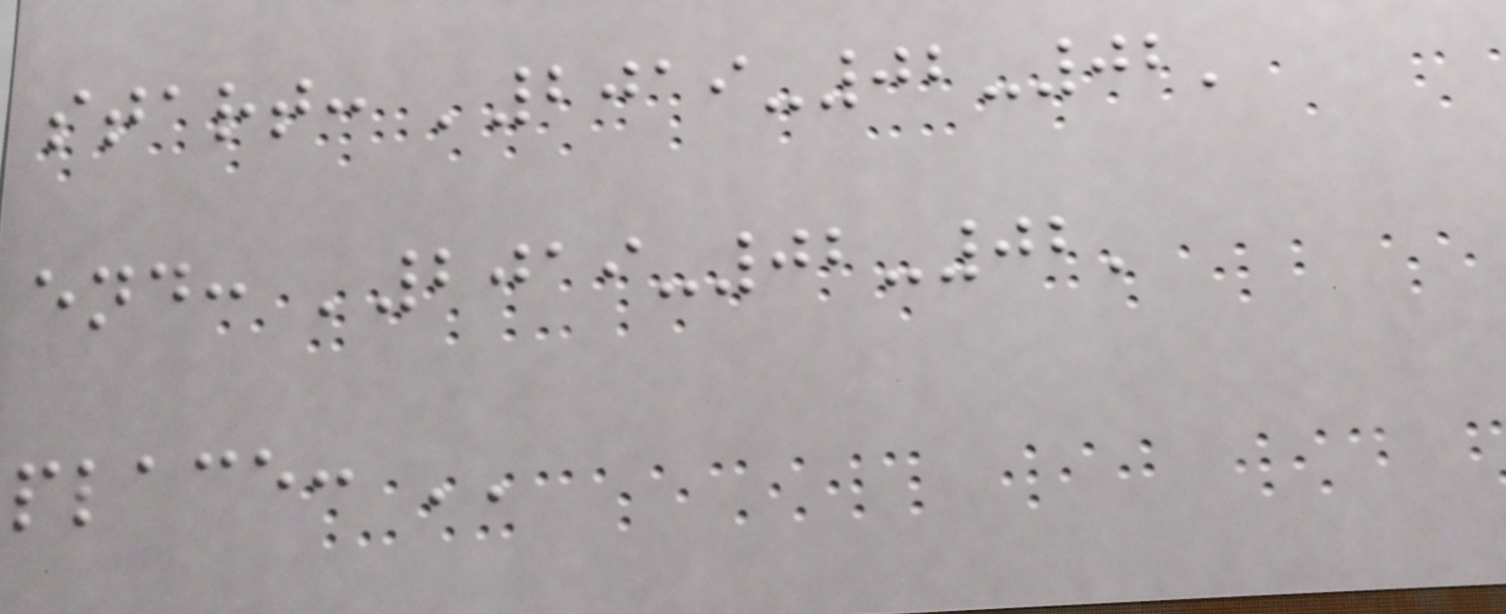start: '2019-02-02'
end: '2019-02-02'
place: ''
